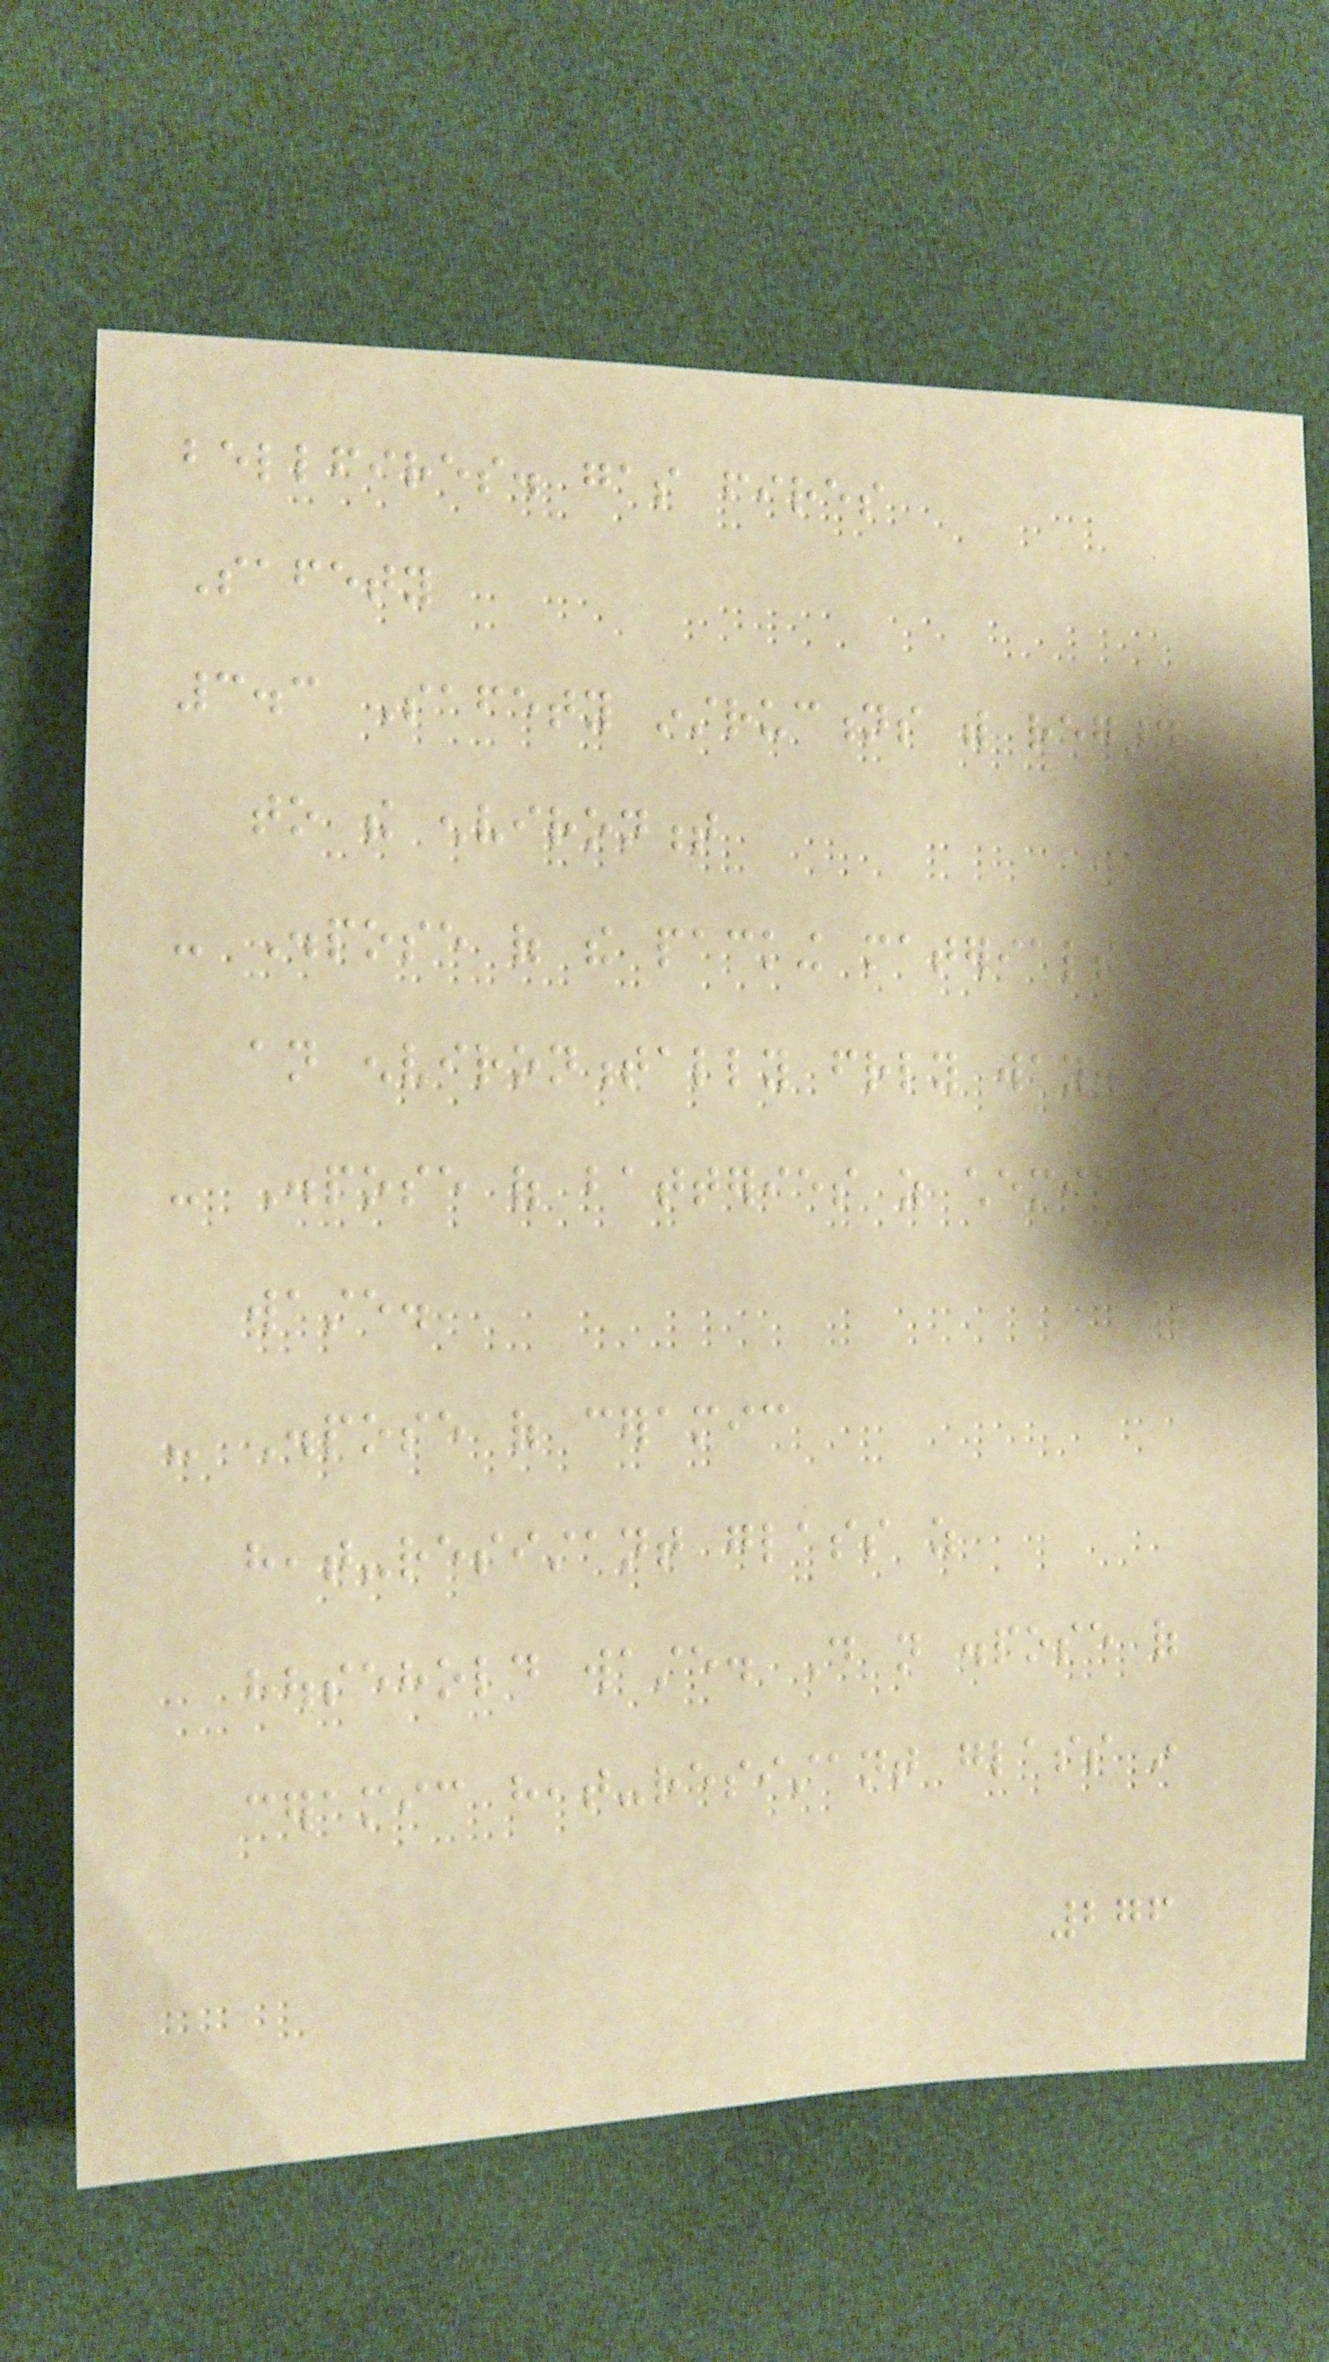bellfires. gas fires
Safety
3.3 Safety instructions with regard
to the environment
- Dispose of the packing materials in
an environmentally friendly way.
- Dispose of batteries as chemical
waste.
- Dispose of ceramic
heat-resistant glass as
household waste. Do not dispose of
ceramic heat-resistant glass in
276
